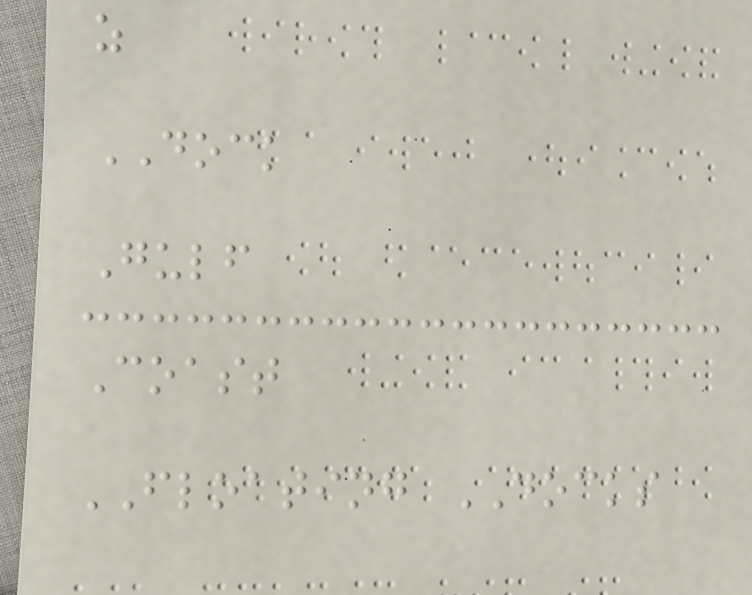z
DOCK
Gulf
Coast
FLOATING DOCKS
